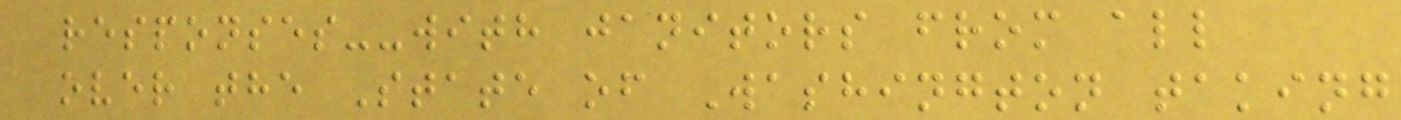responses--with janitors from all
over the State of Washington taking
